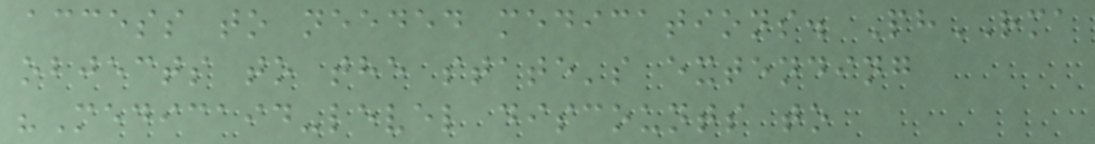access to needed medications. PhRMA
objects to the state's extending
"Medicaid-level discounts to
